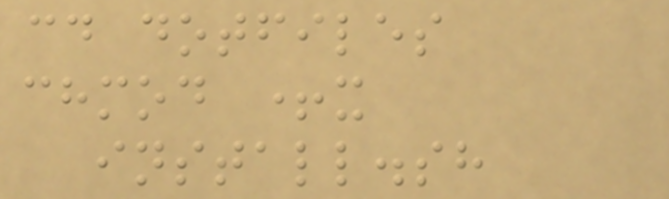cd dotfiles
chmod +x
install.sh
